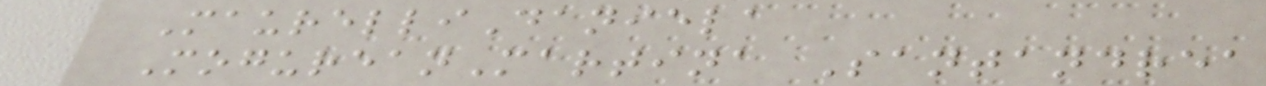MaurelliDaniela
MogureanMartina Santandrea
